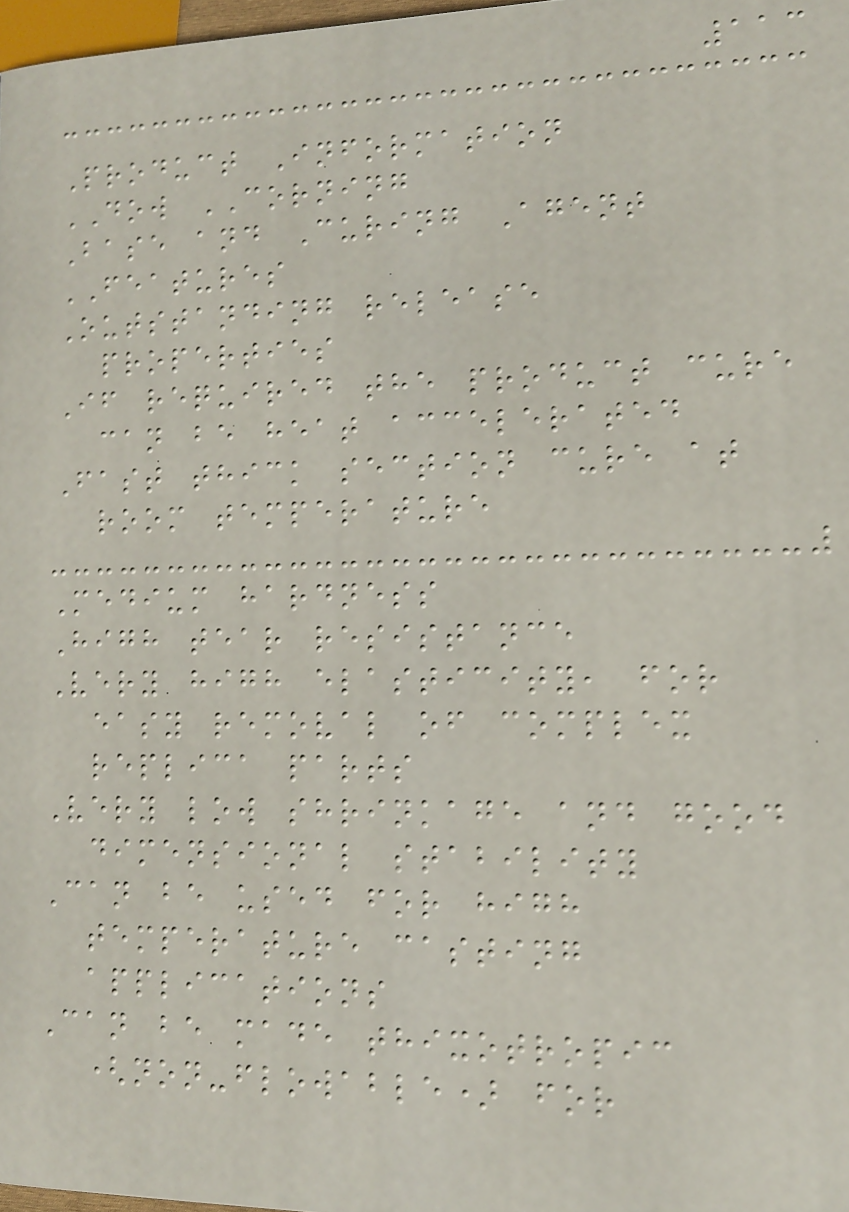113
Product Information
DOW CORNING
Base and Curing Agent
FEATURES
Outstanding release
properties
If required the product cure
can be heat accelerated
Fast thick section cure at
room temperature
Medium hardness
High tear resistance
Very high elasticity, for
easy removal of complex
replica parts
Very low shrinkage and good
dimensional stability
Can be used for high
temperature casting
applications
Can be made thixotropic
(non-flowable) for
